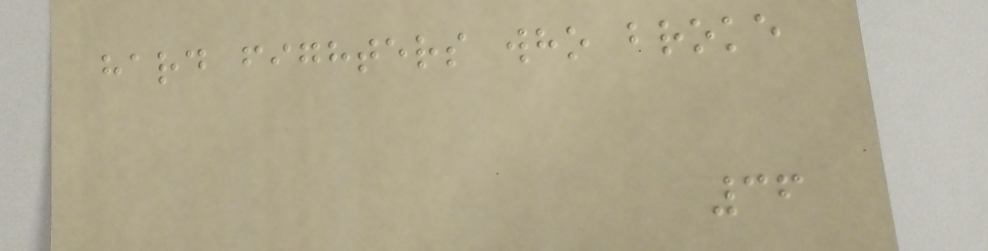hard fighters who broke
36
